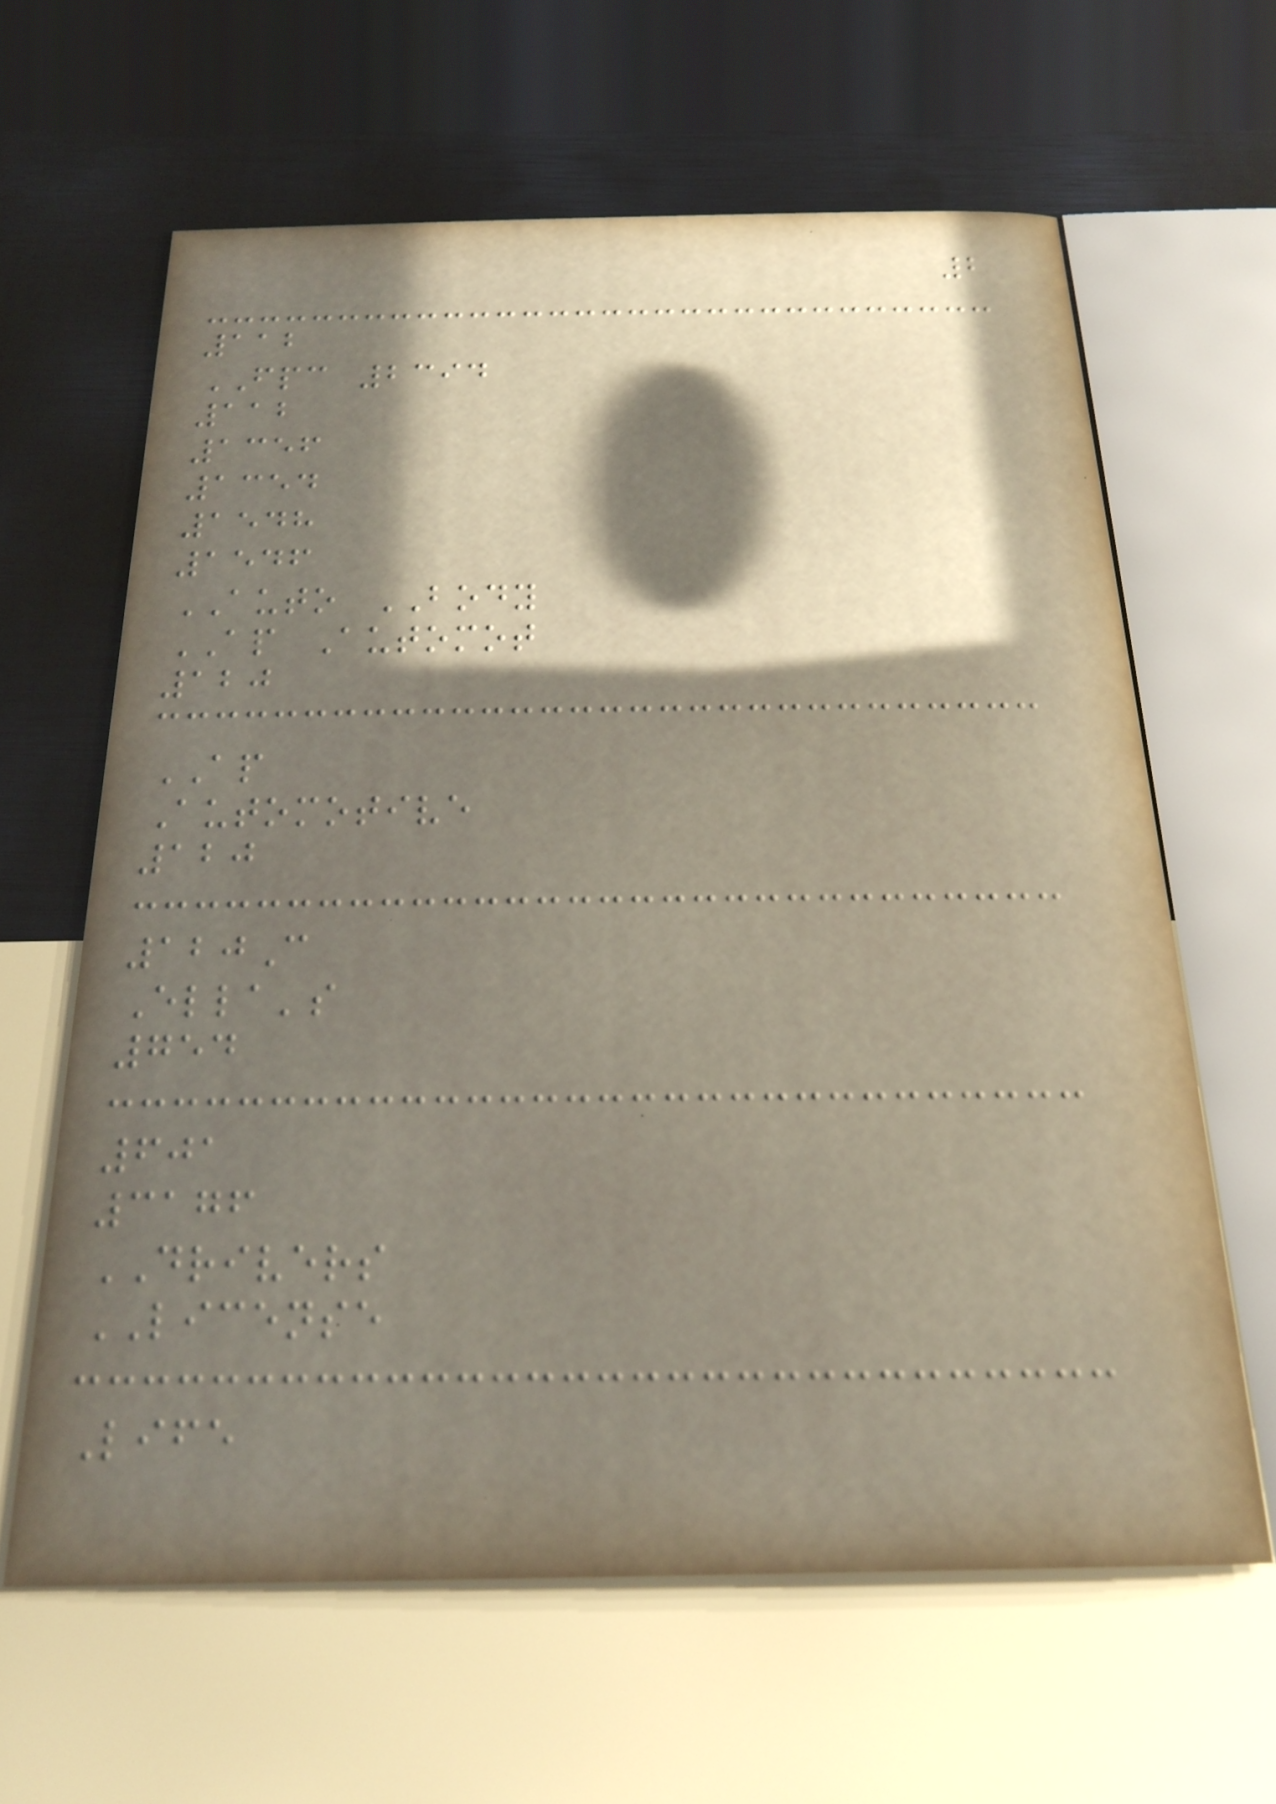2
112
FPC 2394
112
1356
1354
1548
1546
AUTO BODY
AP Automot
120
AP
Automotive
120
120C
Ella's
754
601
3176
DRIVERS
LICENSE
Life
